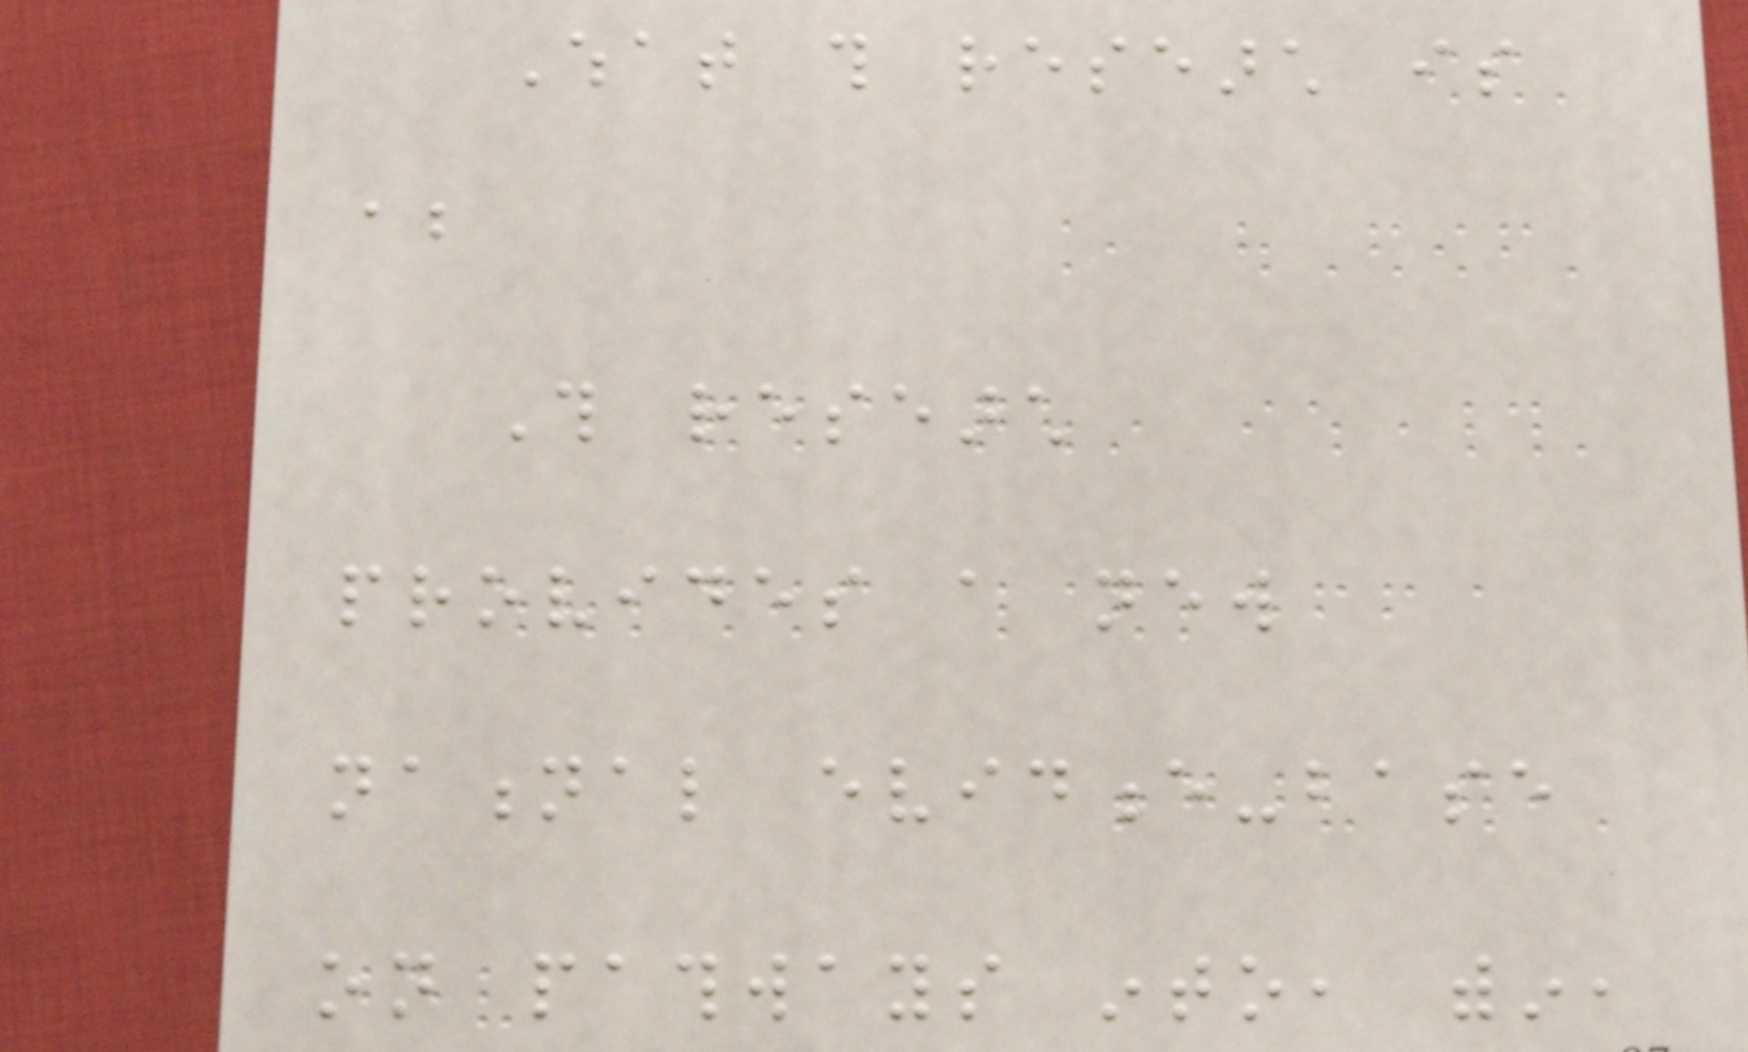What this research is
about
This research
provides a new
national evidence-base
on pathways into, within,
